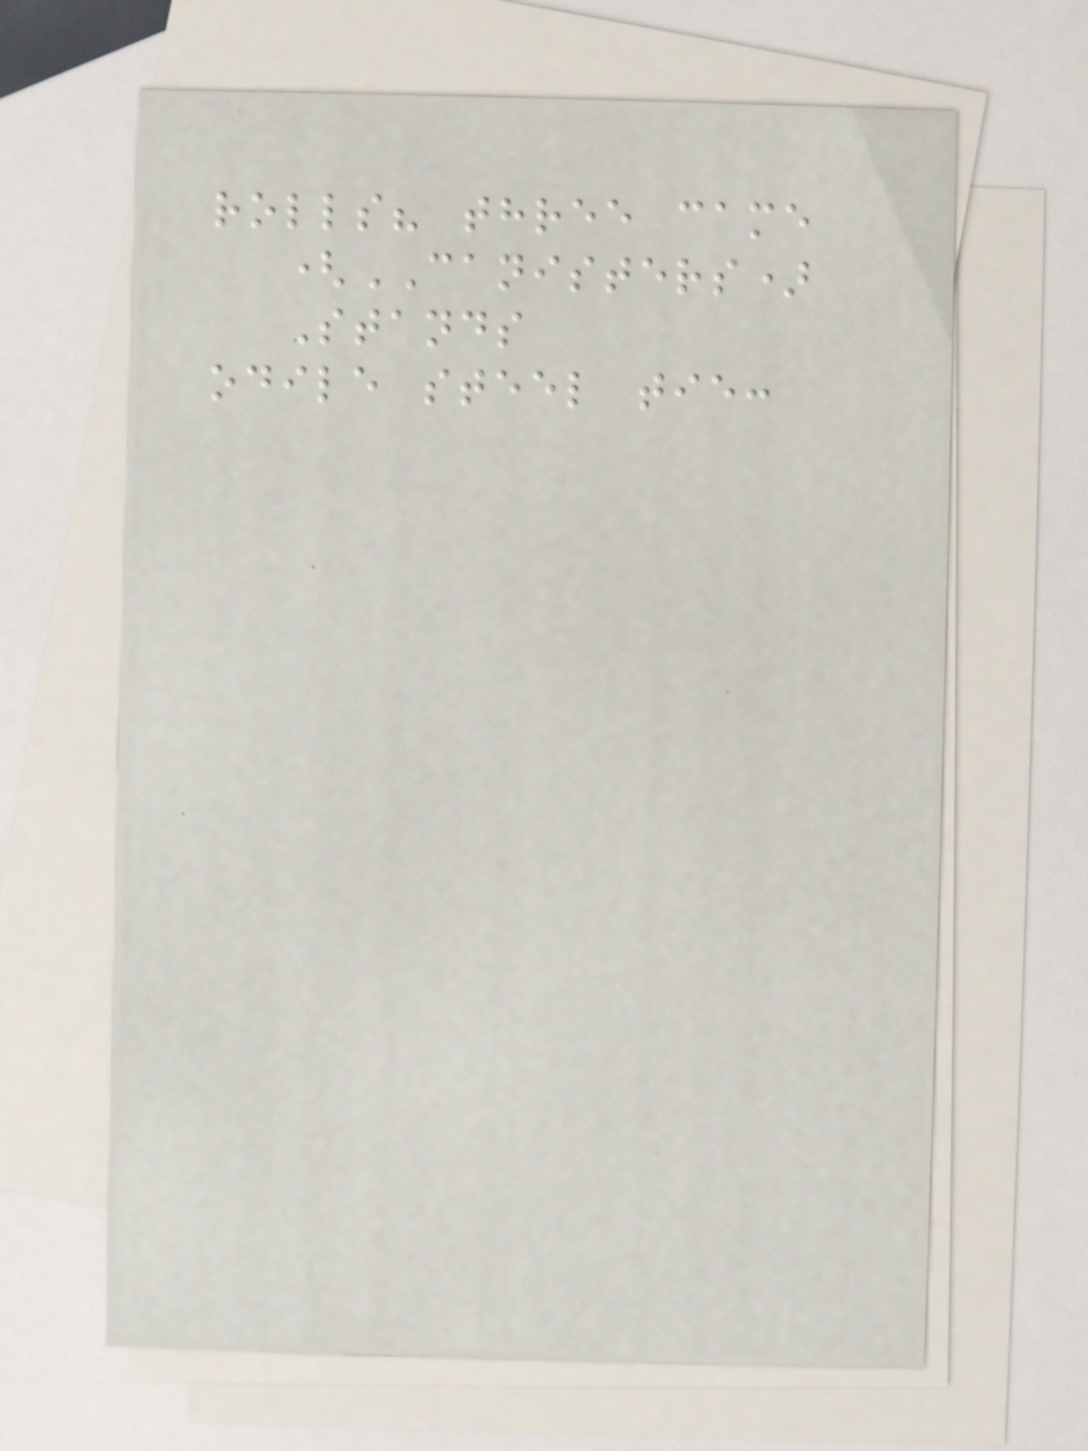rolls? three came
(CANISTERS)
Stands
odile steel tie:
